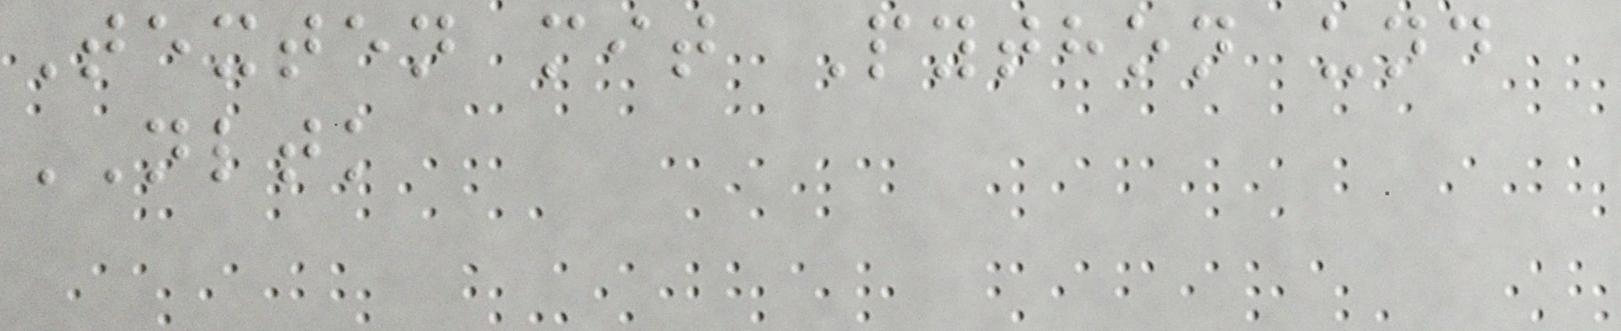Texten mit Python und
NLTK
